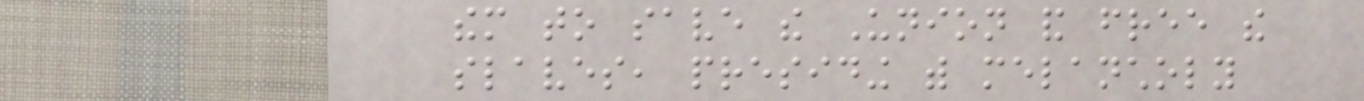them to save the Union and free the
slaves, presiding with melancholy
